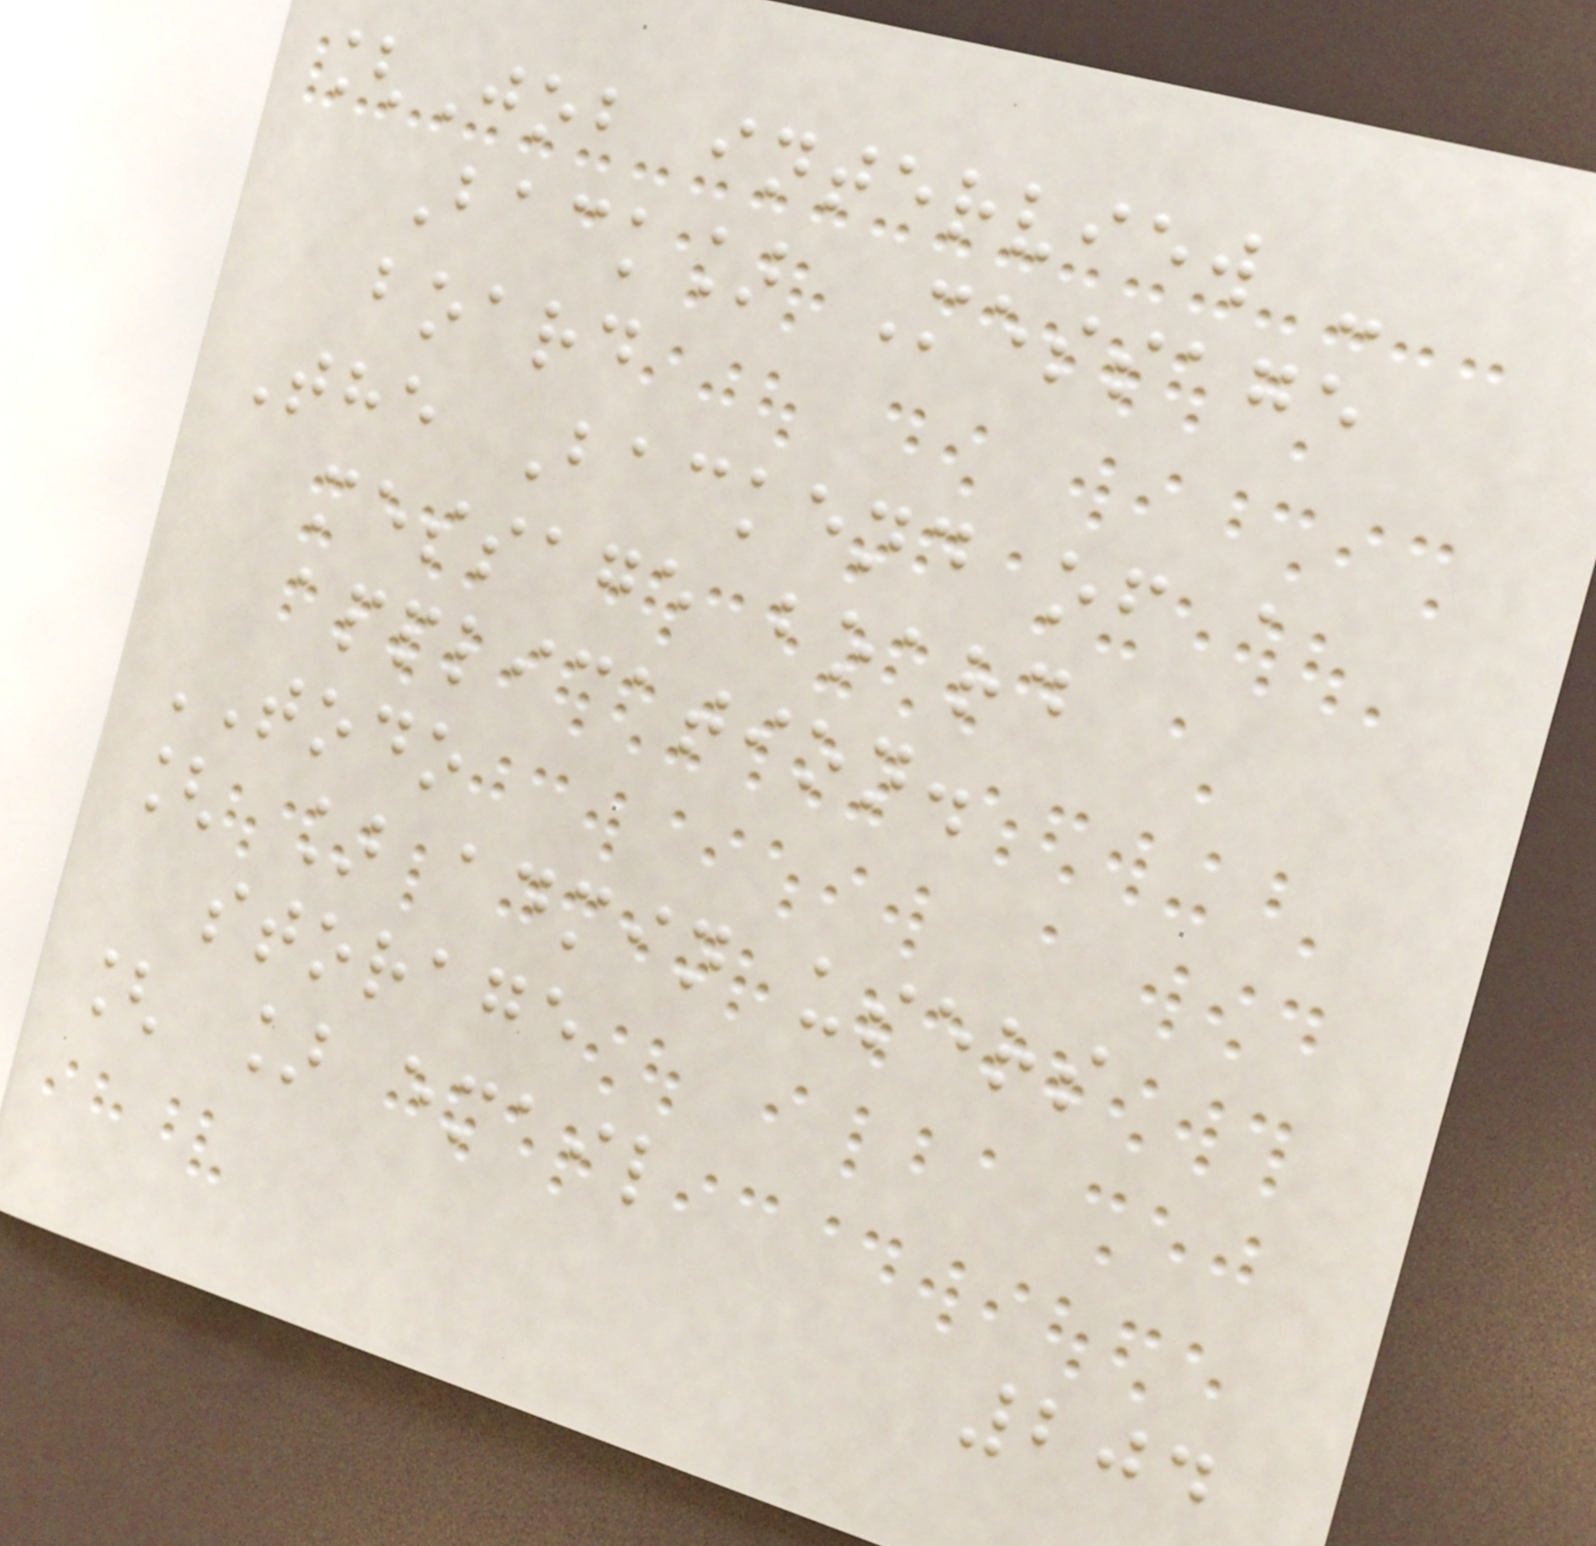[Job interview -
Back] Message
board
The Backend of a
message board
application.
TODO
[ ] admin users
storage
[ ] email
204
